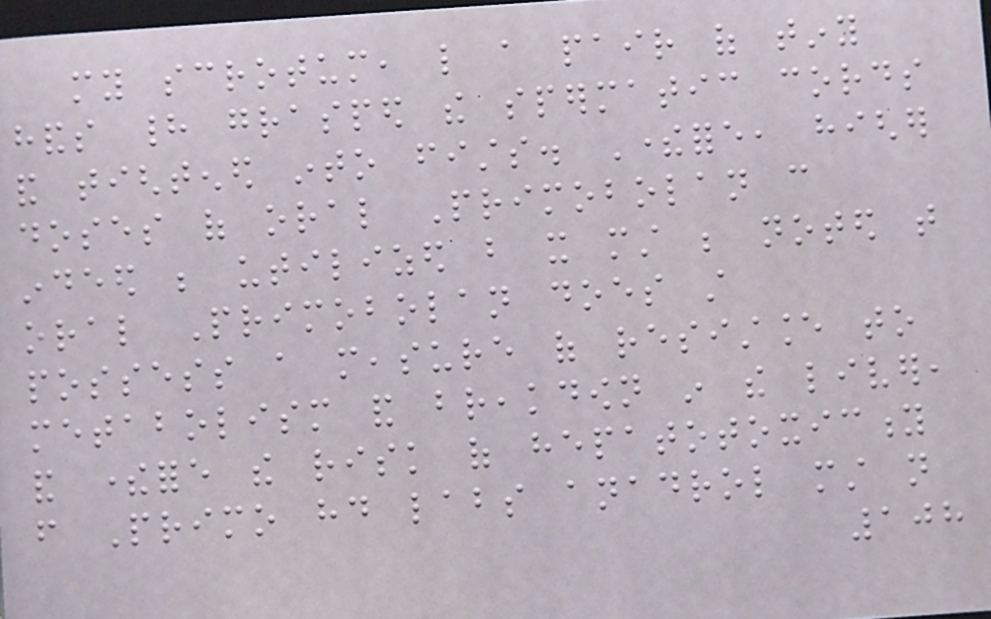my scrotum, like a pair of tiny
hands had grasped the spermatic cords
and tightened into fists. Therefore, higher
doses of oral Primobolan can
indeed be utilized but it must be noted that
oral Primobolan does still
possess a measure of resistance to
metabolism and breakdown in the liver,
and therefore the risk of hepatotoxicity
from Primo hd labs anadrol must not
108
